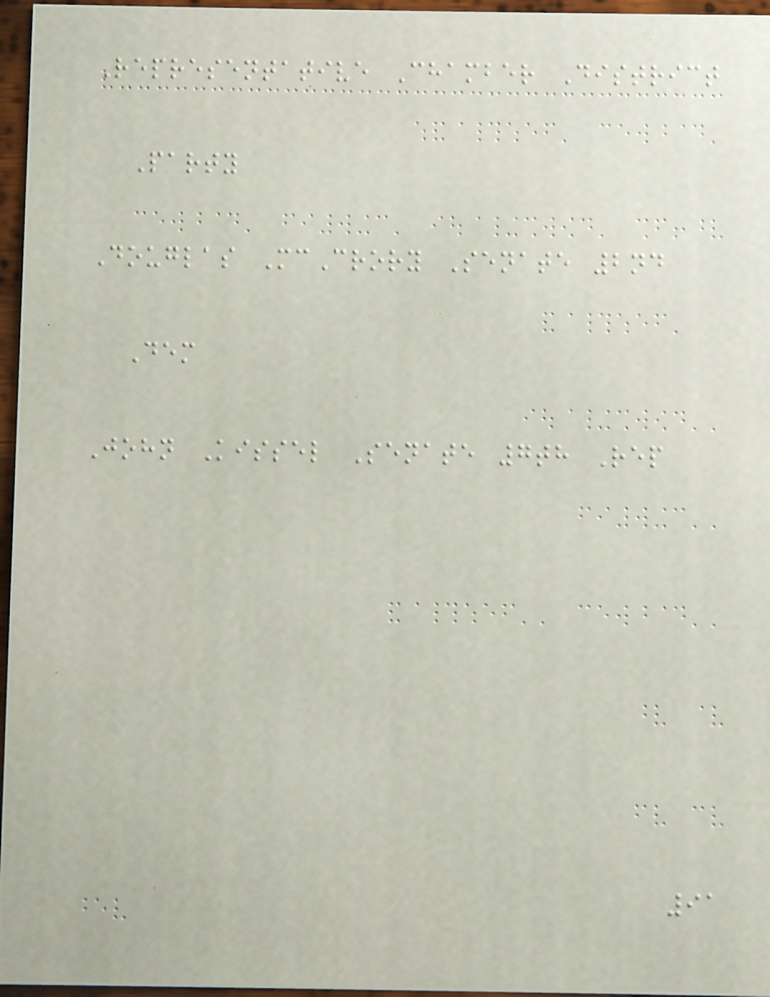Representative Chamber District
Party
Douglas McCrory Senate 2nd
Dem
John Kissel Senate 7th Rep
91
